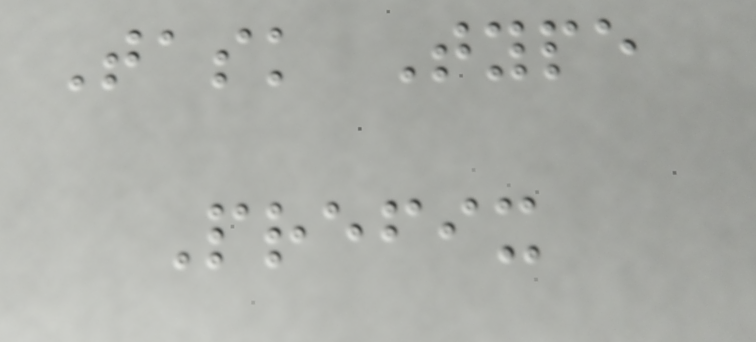Task Type
Prefix
